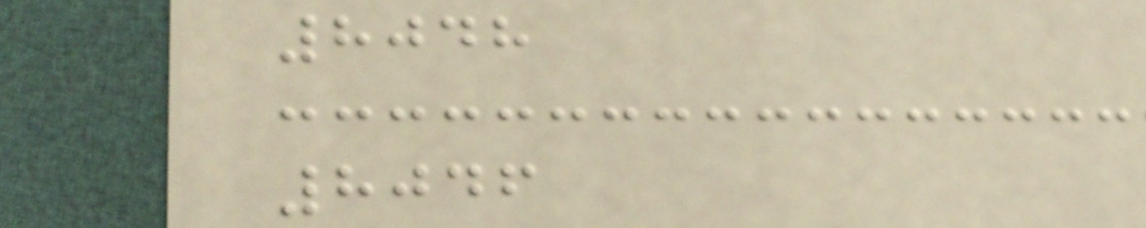8048
8046
